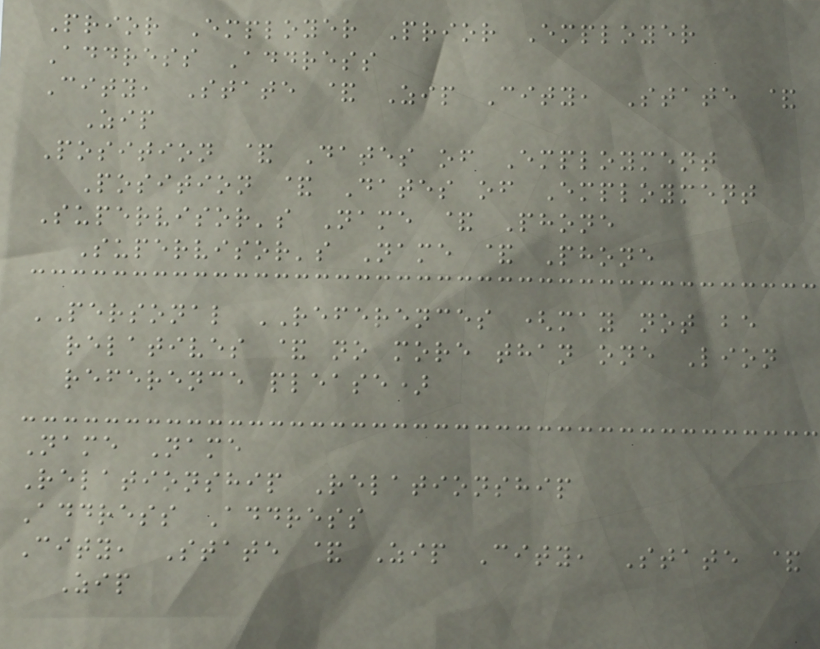Prior Employer Prior Employer
Address Address
City, State & Zip City, State &
Zip
Position & Dates of Employment
Position & Dates of Employment
Supervisor's Name & Phone
Supervisor's Name & Phone
PERSONAL REFERENCES (may not be
relatives & no more than one Lion
reference please)
Name Name
Relationship Relationship
Address Address
City, State & Zip City, State &
Zip
